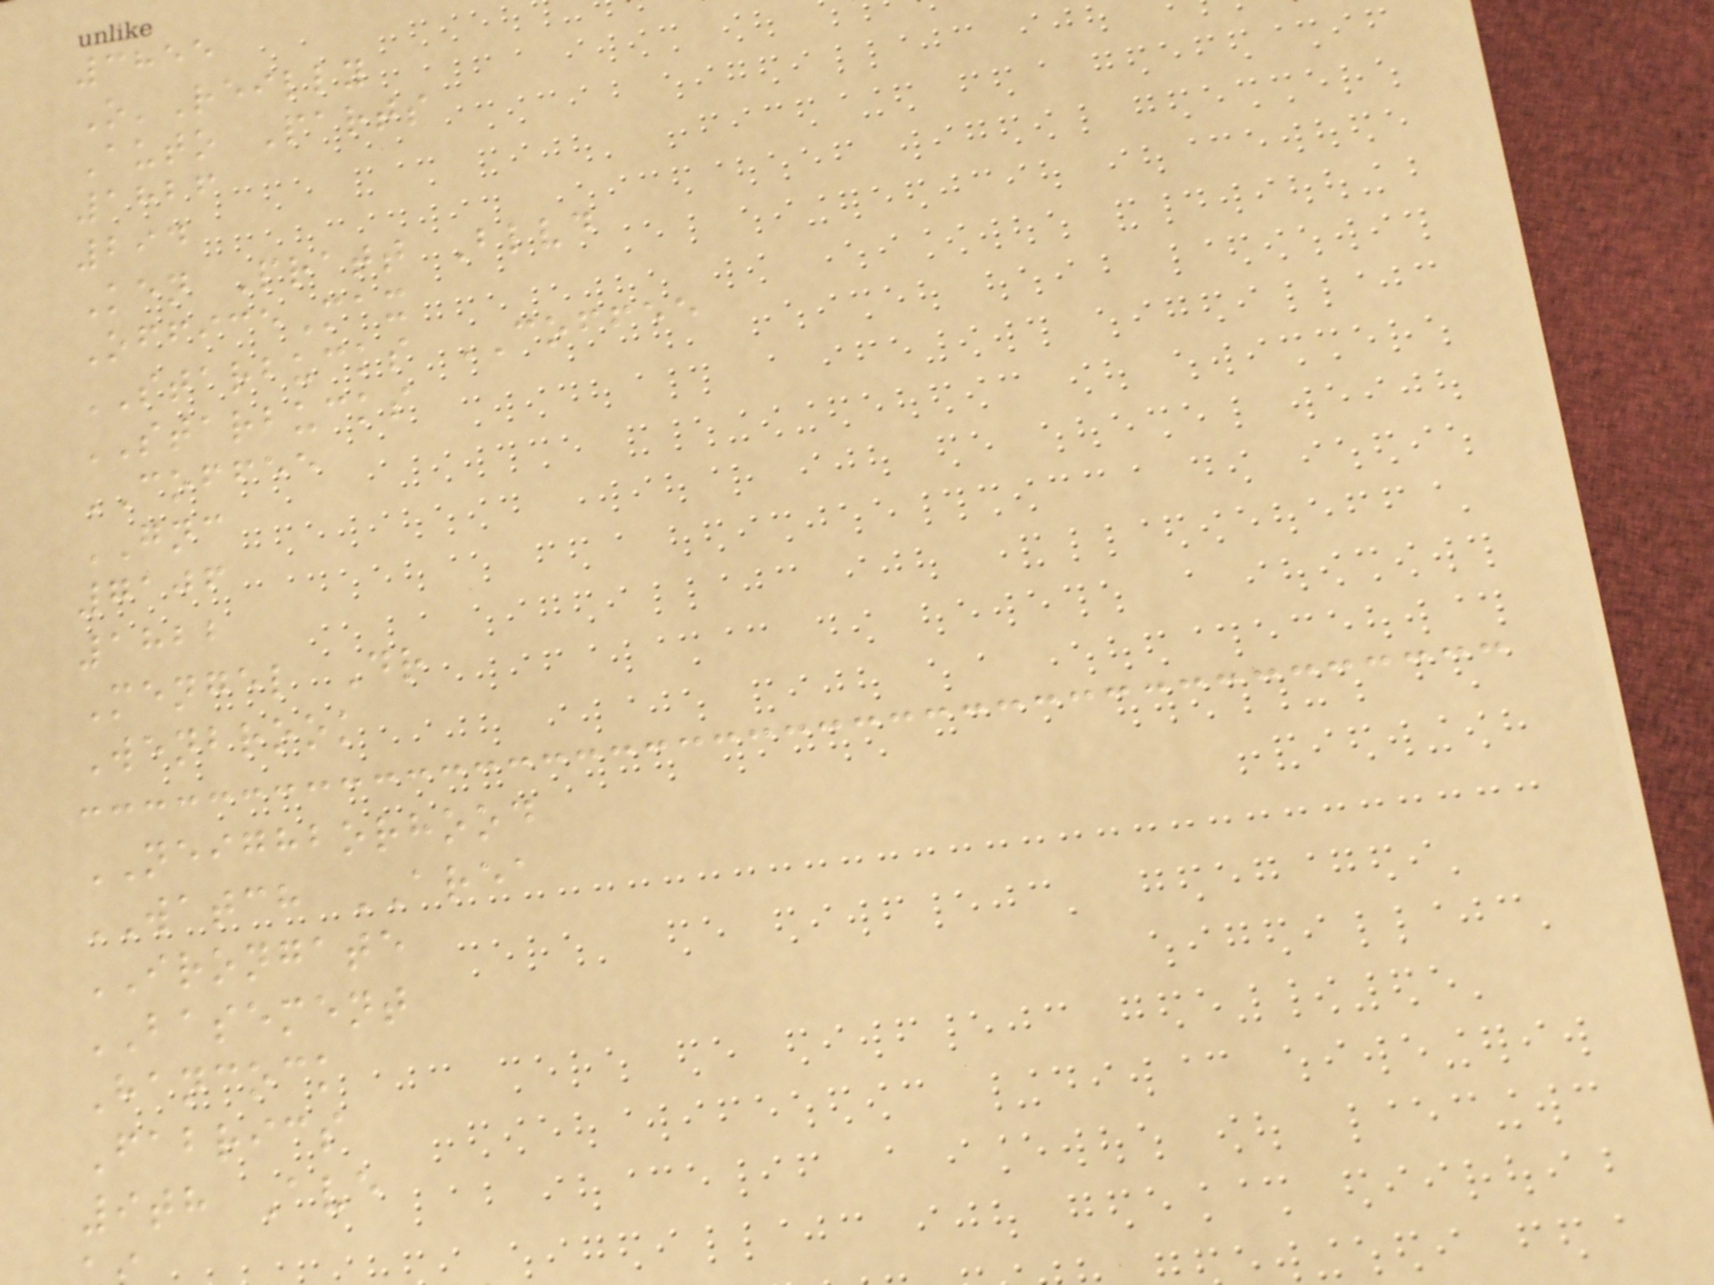3855
O'Reilly
Auto Parts
1826
294
Ken Pratt Blvd
OfficeMax
STARBUCKS COFFEE
STARBUCKS
COFFEE
GNC
7106
1822
Mengel Dr
Wenbrook
NEIGHBORHOOD
WATCH AREA
IRONGATE
BASEMENT
Hancock
Fabrics
9th Ave
